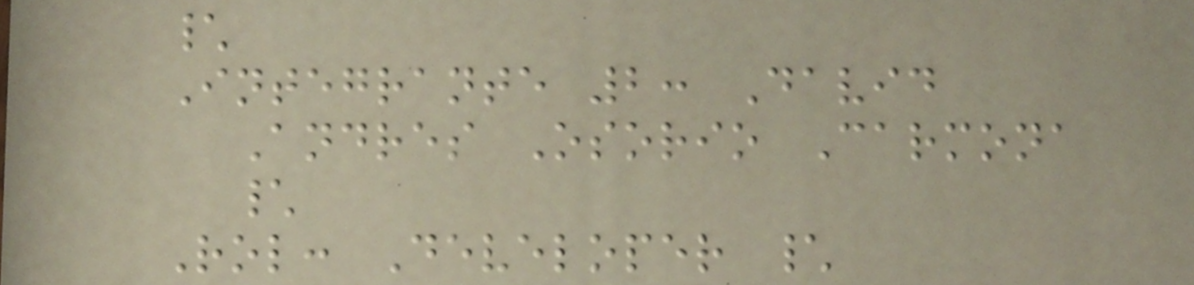\
Integrante 2: David
Andres Osorio Carmona
\
Rol: Developer \
